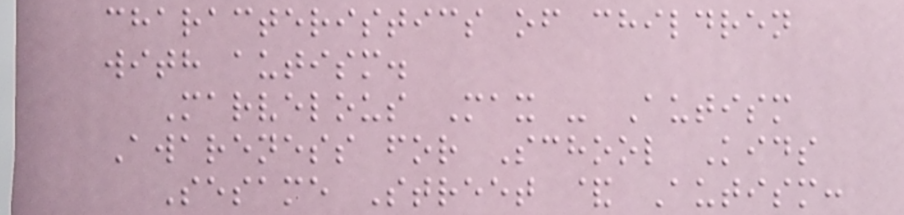characteristics of children
with autism.
Marvelous Max - Autism
Awareness for School Kids
Sesame Street & Autism:
